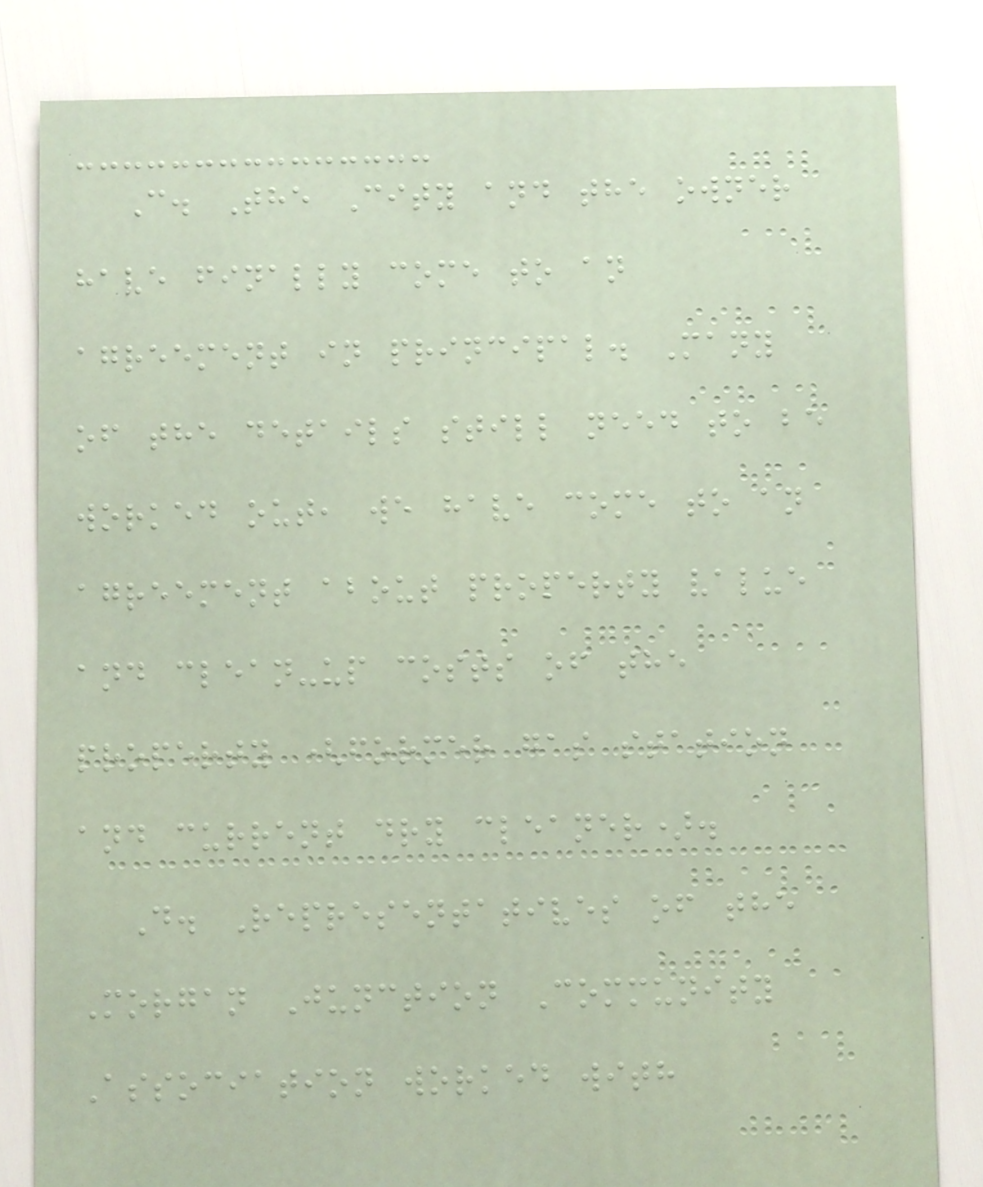C. The City and the owner
have finally come to an
agreement in principal. Many
of the details still need to be
worked out, we have come to an
agreement about property value
and clean-up costs of the
property (former gas station
and current dry cleaner).
D. Representatives of the
Morgan Junction Community
Association worked with
